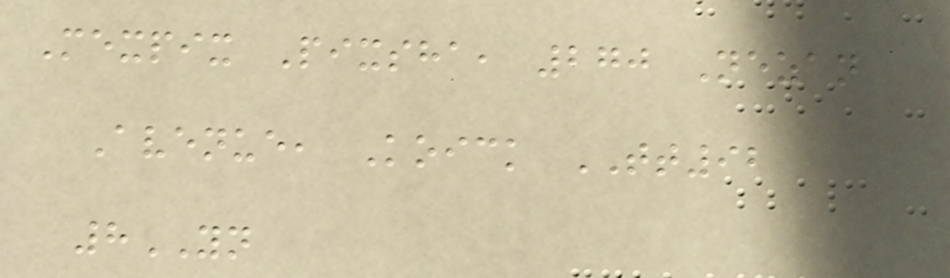Mexpix Pixsha, 270 Nezan
Avenue, Koick TT92
8YN
